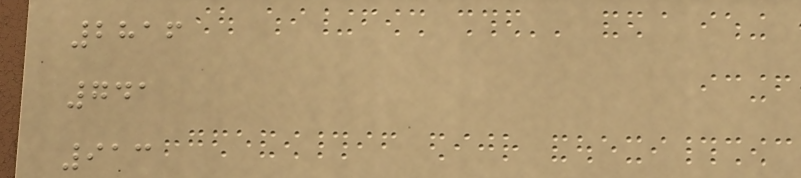2816
741
913
